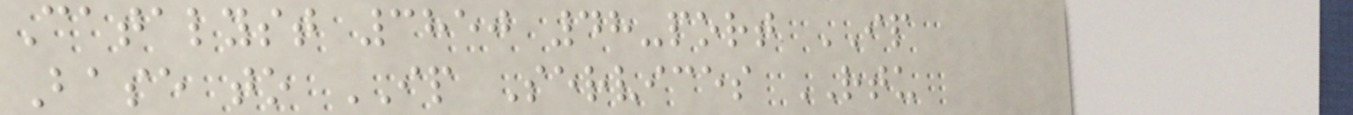Catalyst 3850 48-port IP
Base to IP Services RTU
